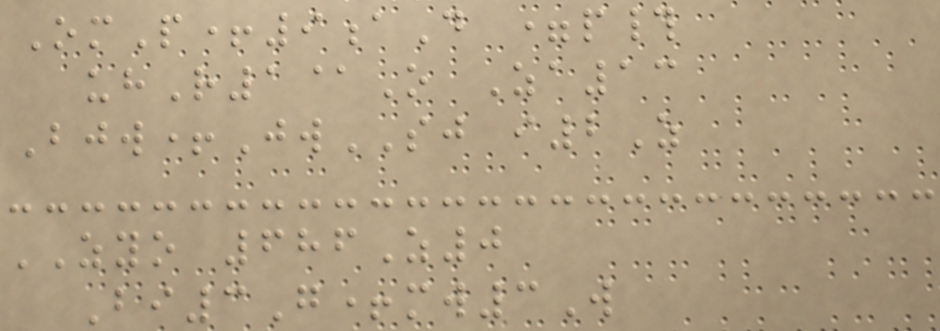OmP+9aD =p#
uhR1@O Za13
Bjw+JwSJ i2Z
ZYO 686Z0
Bi3G+mw3W
